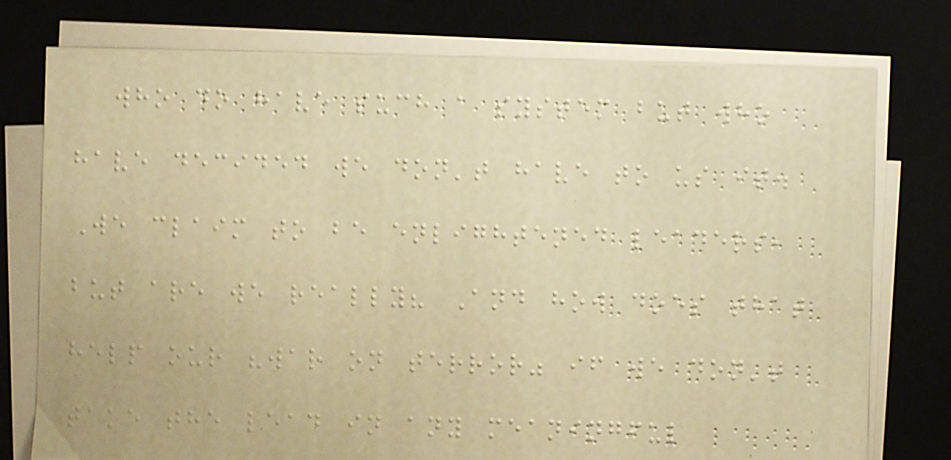who do have such a system but who
have decided we don't have to us it.
We claim to be enlightened leaders,
but are we really? And how does that
help our "war on terror" if we don't
take the lead in any meaningful
